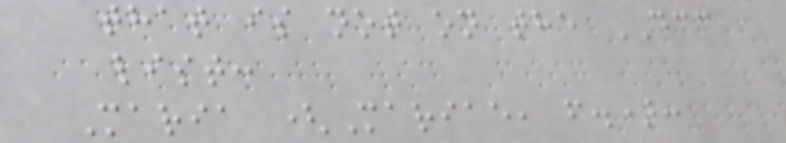that is not on the DCC
list:
Maria (Mariae, f.):
